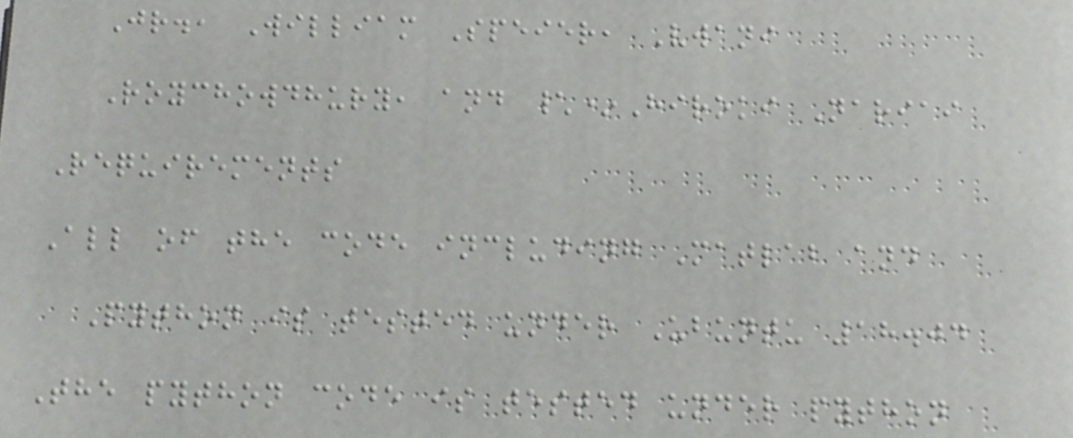Jr., William Speier, Vwani
Roychowdhury, and \*Hiroki Nariai
Requirements
All of the code including Matlab and
Python is tested under Ubuntu 18.04
The python code is tested under python
